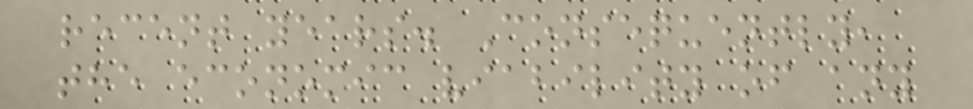recent years. Consequently,
the economic viability of any
